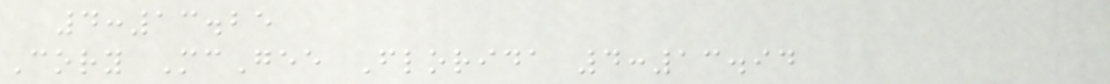4:13.25
Cory McGee Florida 4:13.94
